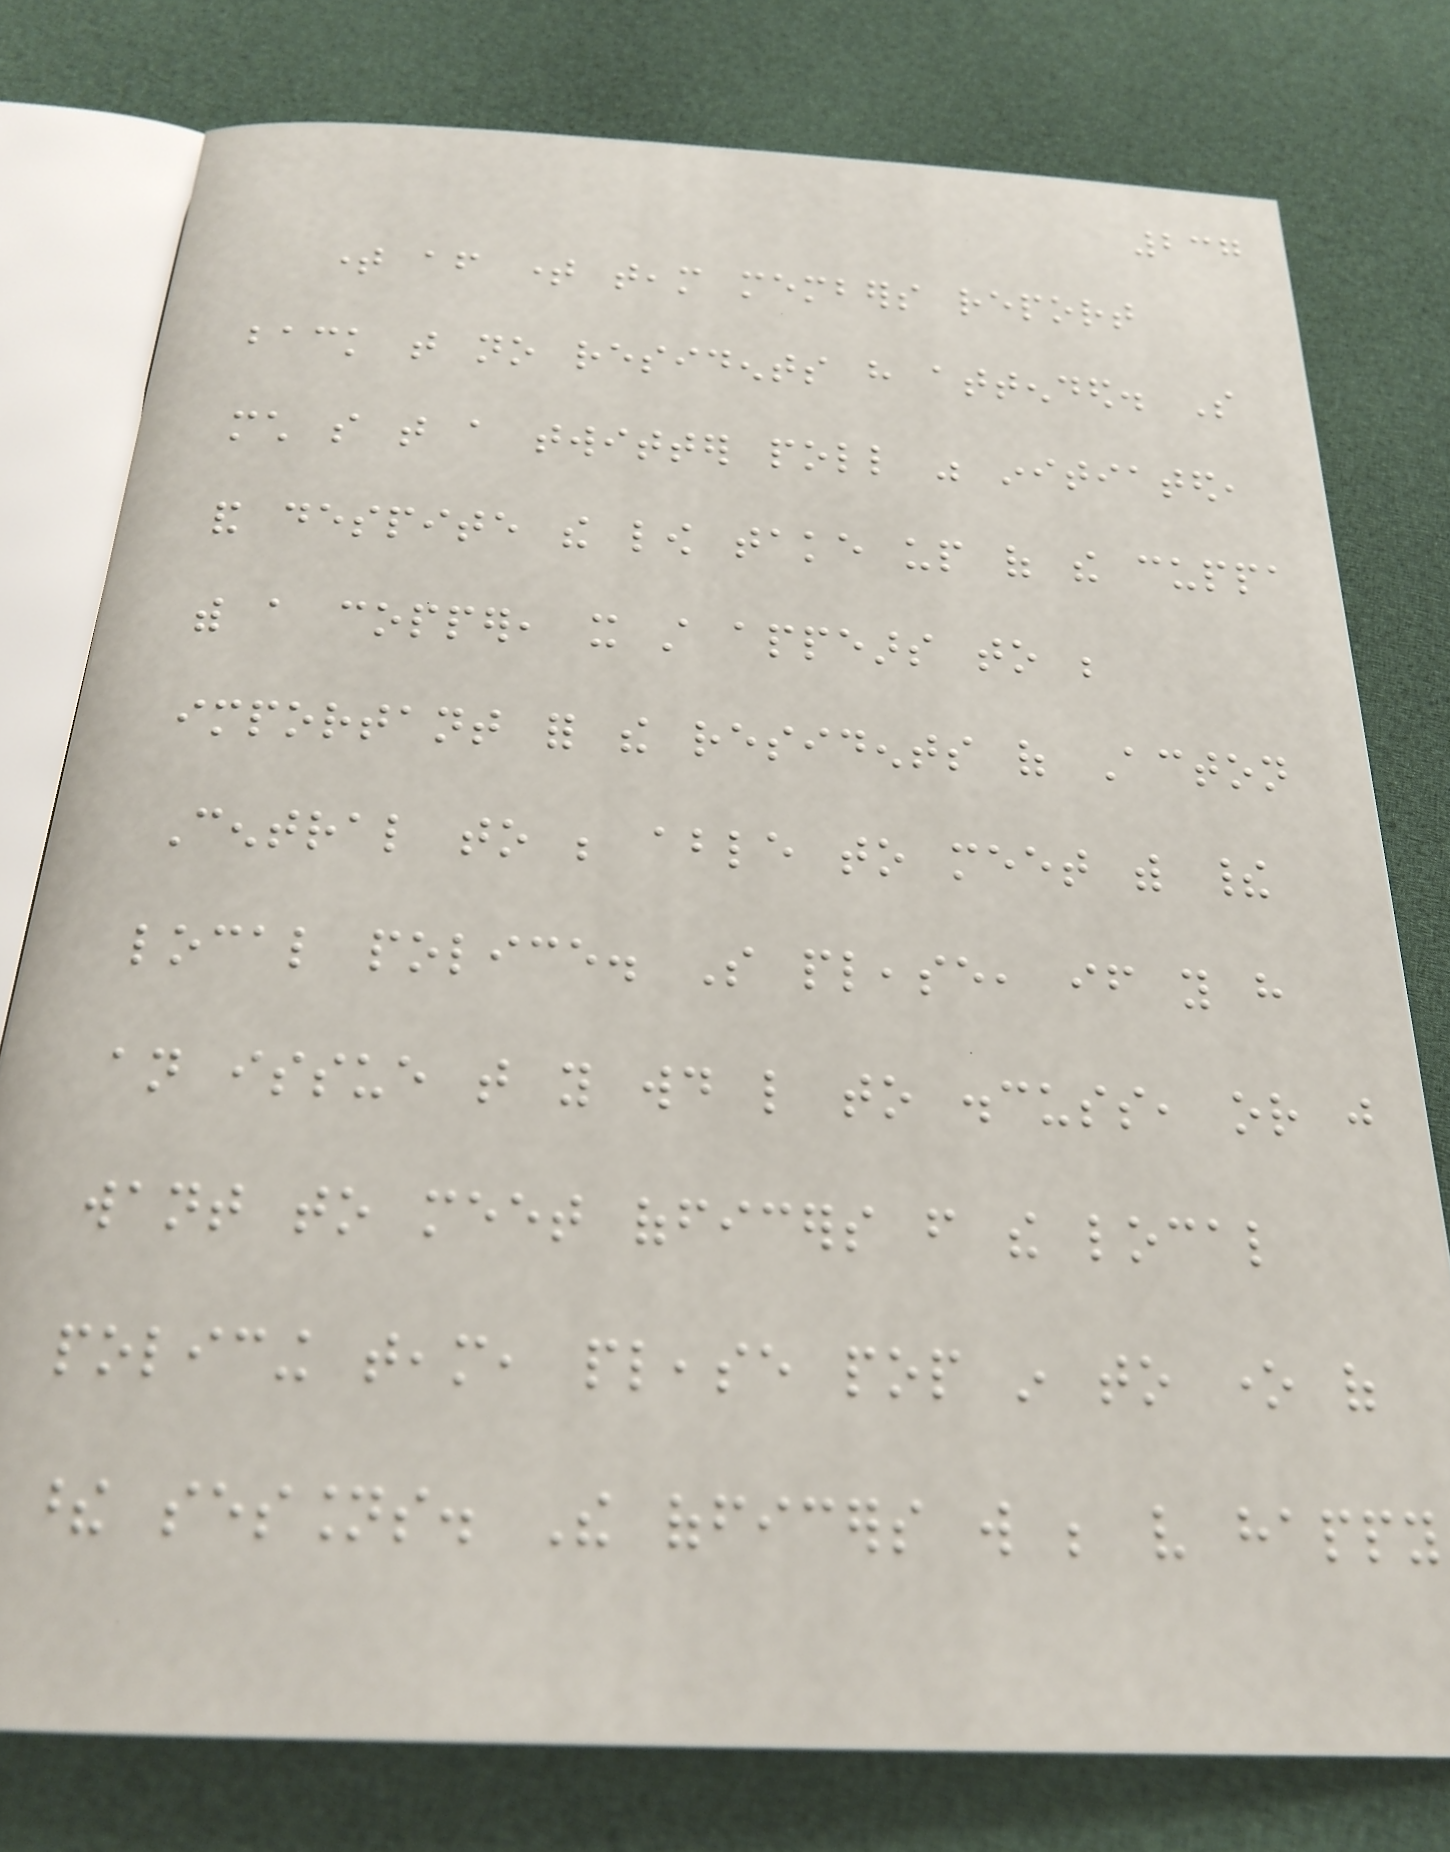237
time after time team members report
back that no residents have attended. So
much so that a twitter poll was initiated,
and despite the low take up of the cuppa
with a copper, it still appears to be
important for the residents of Acton
Central to be able to meet with their
local police. So please, if you have
an issue that you would like to discuss, or just
want to meet officers from the local
policing team, please pop in to one of
these sessions. The officers will be very happy
